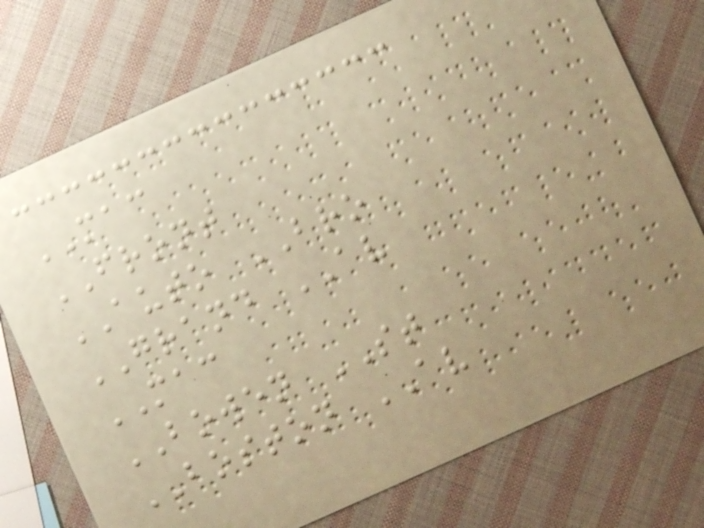MAC
FRONT
AUTO BRO
GRAND AV
MAC
BOWEN ST
BOSTON AV
